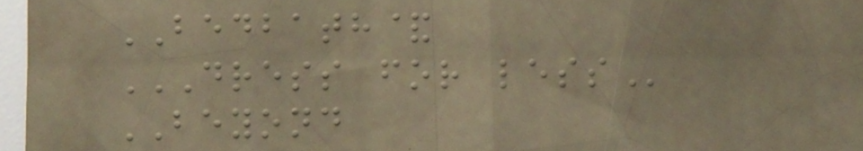BEDBATH&
DRESS FOR LESS
BEYOND
